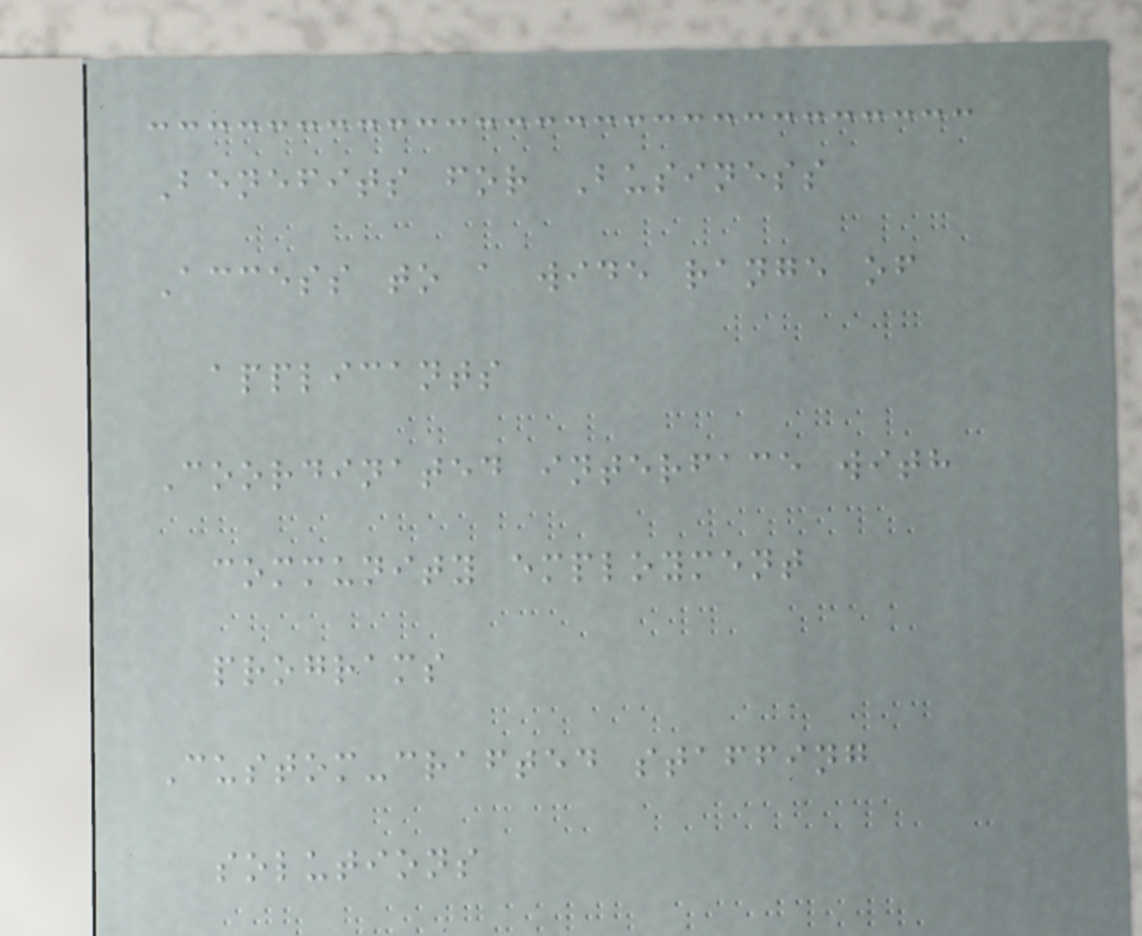Benefits for Business
Access to a wide range of
applicants
Coordinated interface with
community employment
programs
Custom-crafted staffing
solutions
